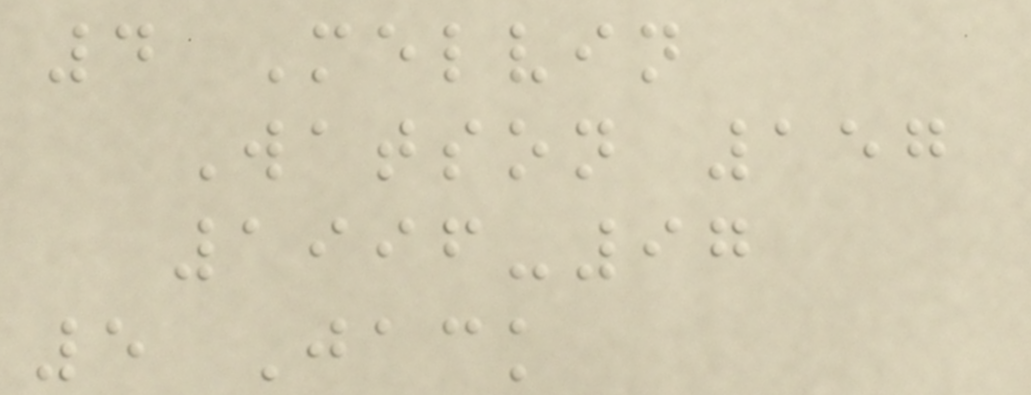4 Melvin
Watson 157
1996-97
5 Jack
